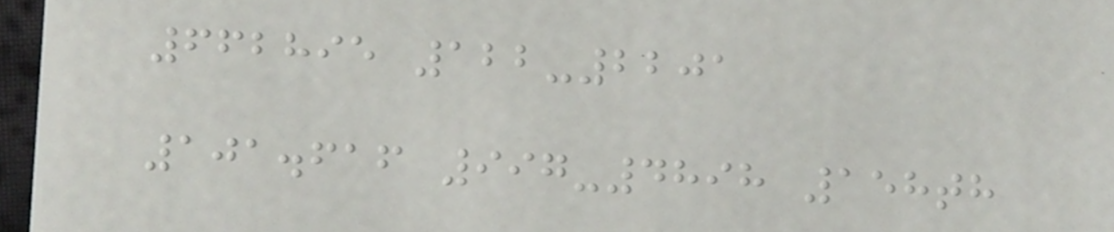662895 122-2201
101.616 997-4898 158th
